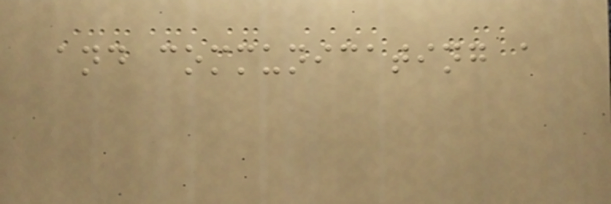and communicating a
